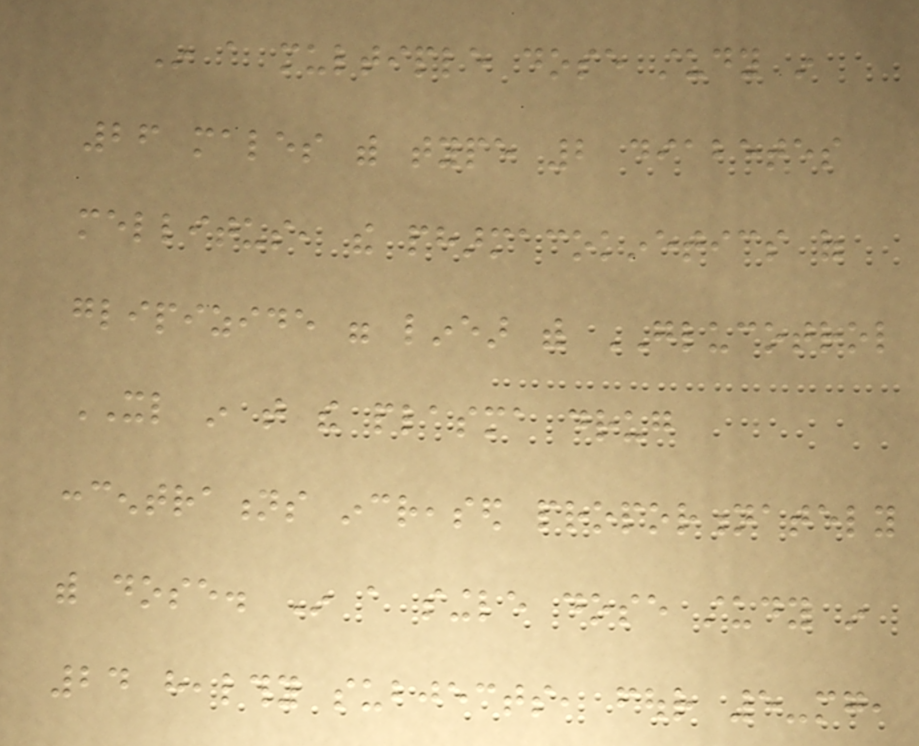In a multiple dose study in
26 males with type 2 diabetes
mellitus, the pharmacokinetics of
glipizide were linear with GLUCOTROL
XL in that the plasma drug
concentrations increased proportionately
with dose. In a single dose study in
24 healthy subjects, four 5-mg,
